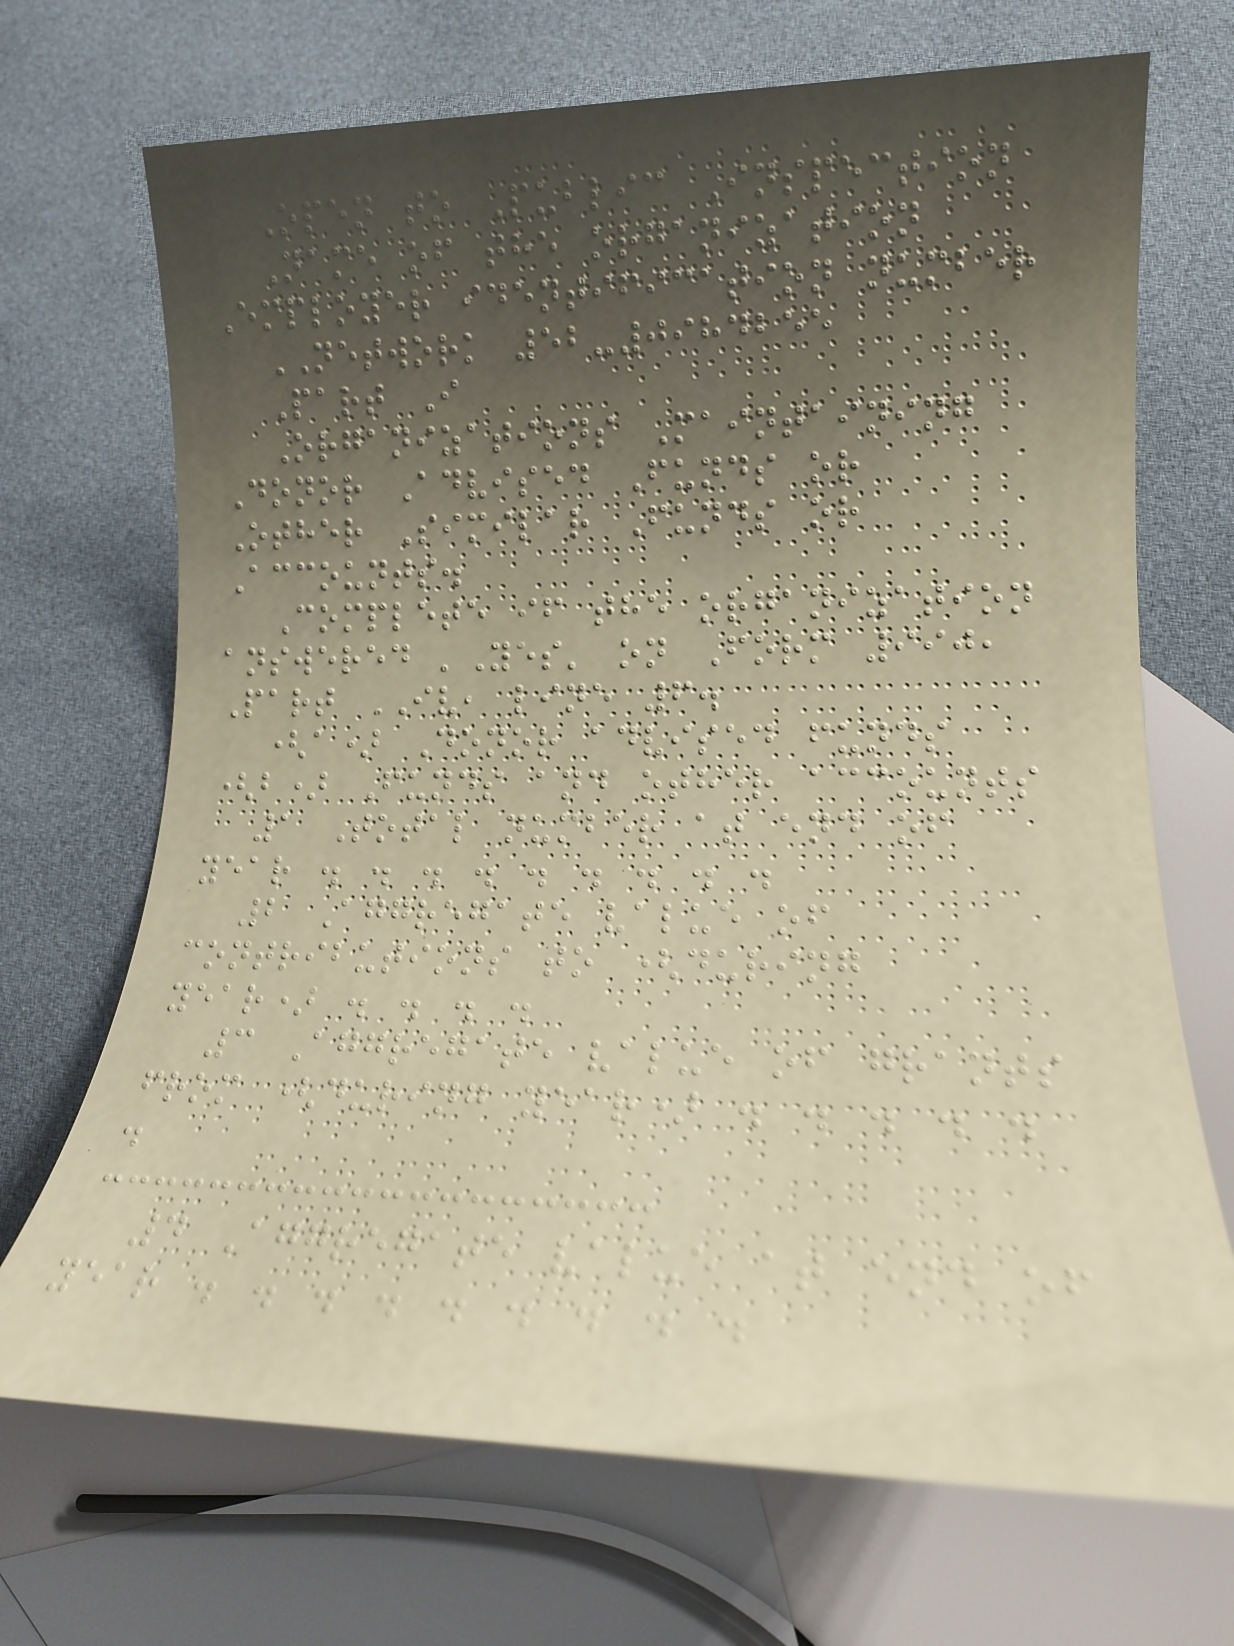Open to Public Inspection
Name of the organization
Employer identification number
NETWORK 52-0984255
Part I
Organizations Maintaining
Donor Advised Funds or
Other Similar Funds or
Accounts.
Complete if the organization
answered 'Yes' on Form 990,
Part IV, line 6.
(a) Donor advised funds
(b) Funds and other accounts
1 Total number at end of
year . . . . . . . . .
2 Aggregate value of
contributions to (during
year) . . . .
3 Aggregate value of grants
from (during year) . . . . .
.
4 Aggregate value at end of
year . . . . . . . . .
